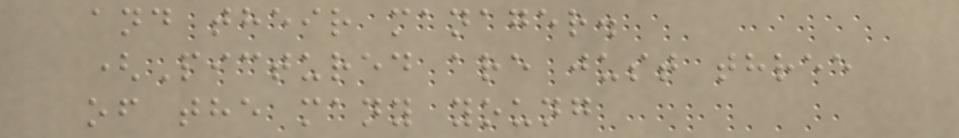and their manager.
(Pictured are just three
of the many young
